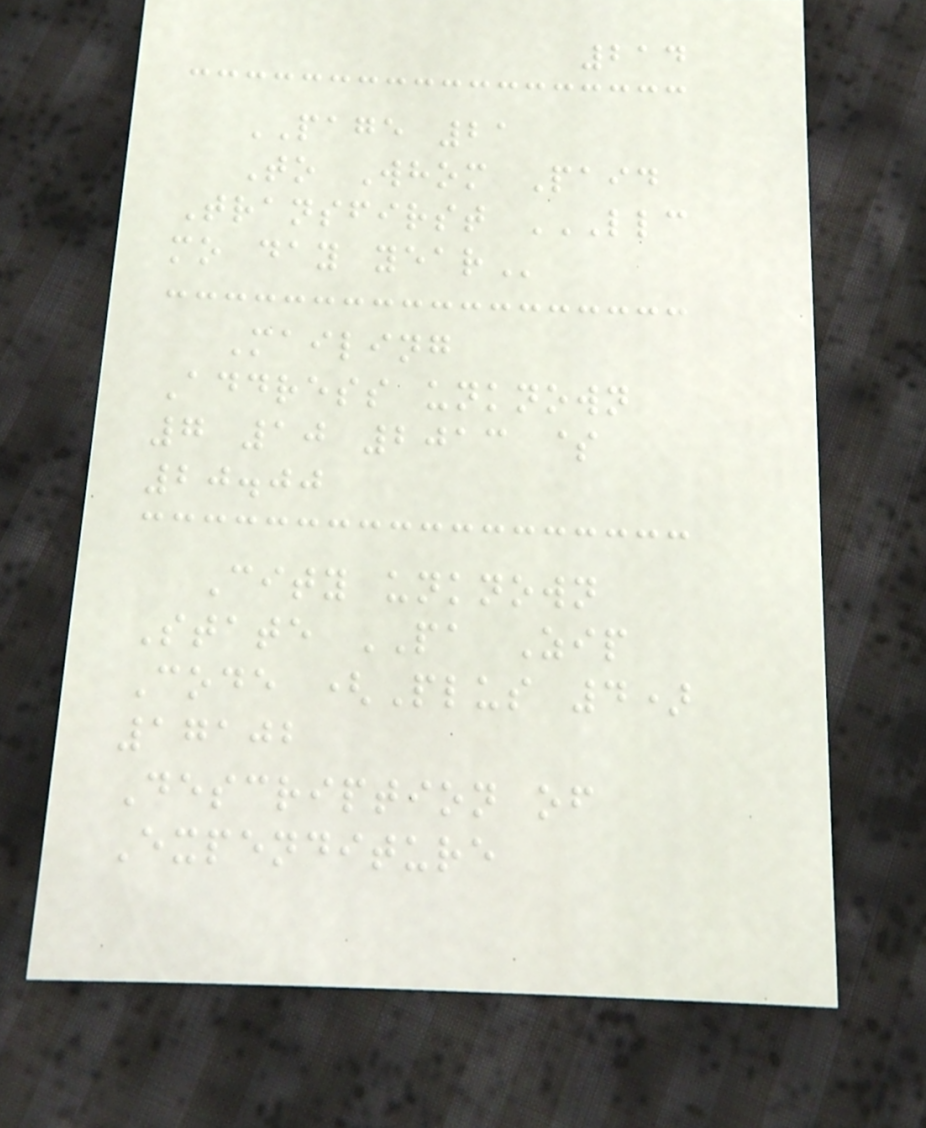214
PAGE 21
To Whom Paid
Transfirst LLC
MO DAY YEAR
Mailing
Address unknown
7 10 2013 $
20.00
City unknown
State PA Zip
Code (Plus 4)
17102
Description of
Expenditure
